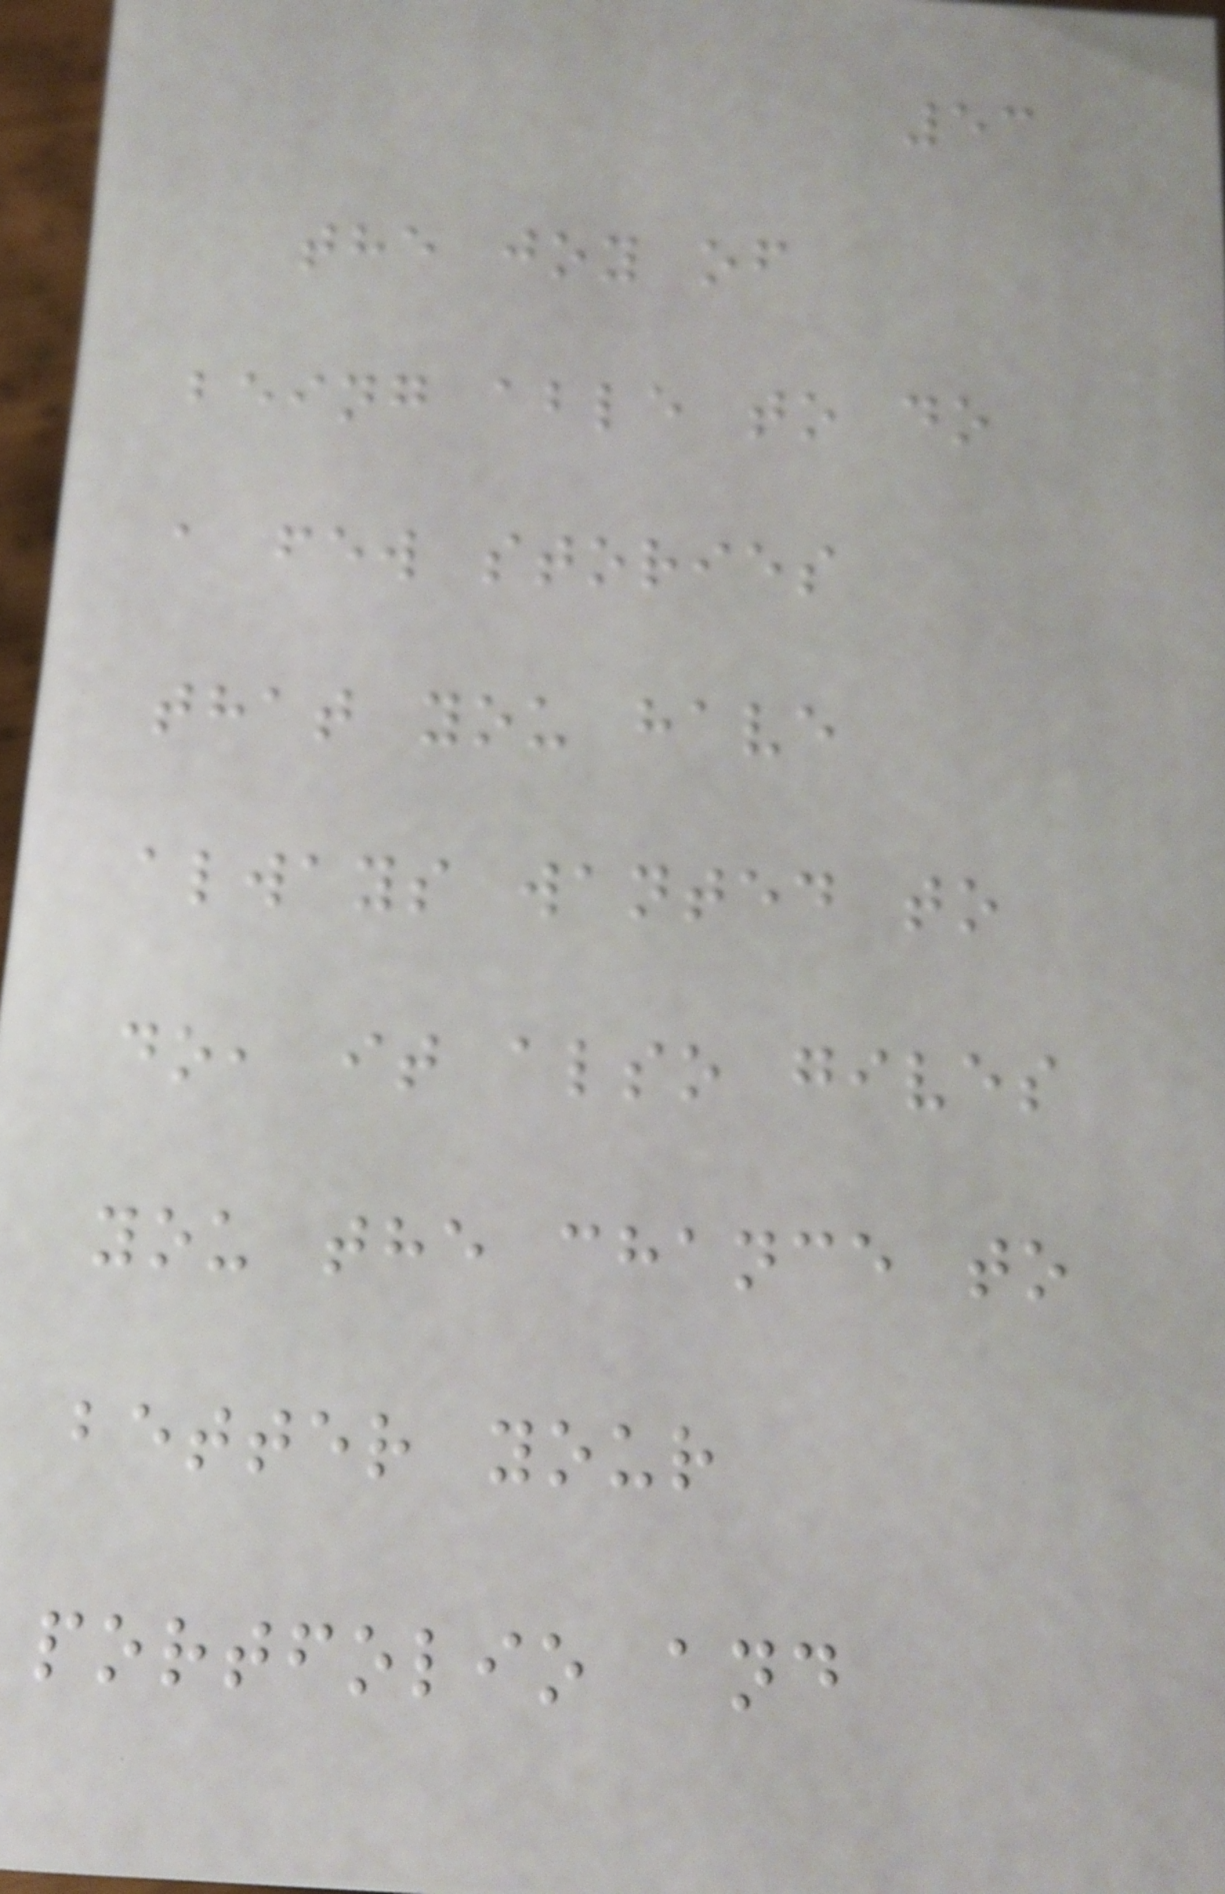53
the joy of
being able to do
a few stories
that you have
always wanted to
do, it also gives
you the chance to
better your
portfolio and
